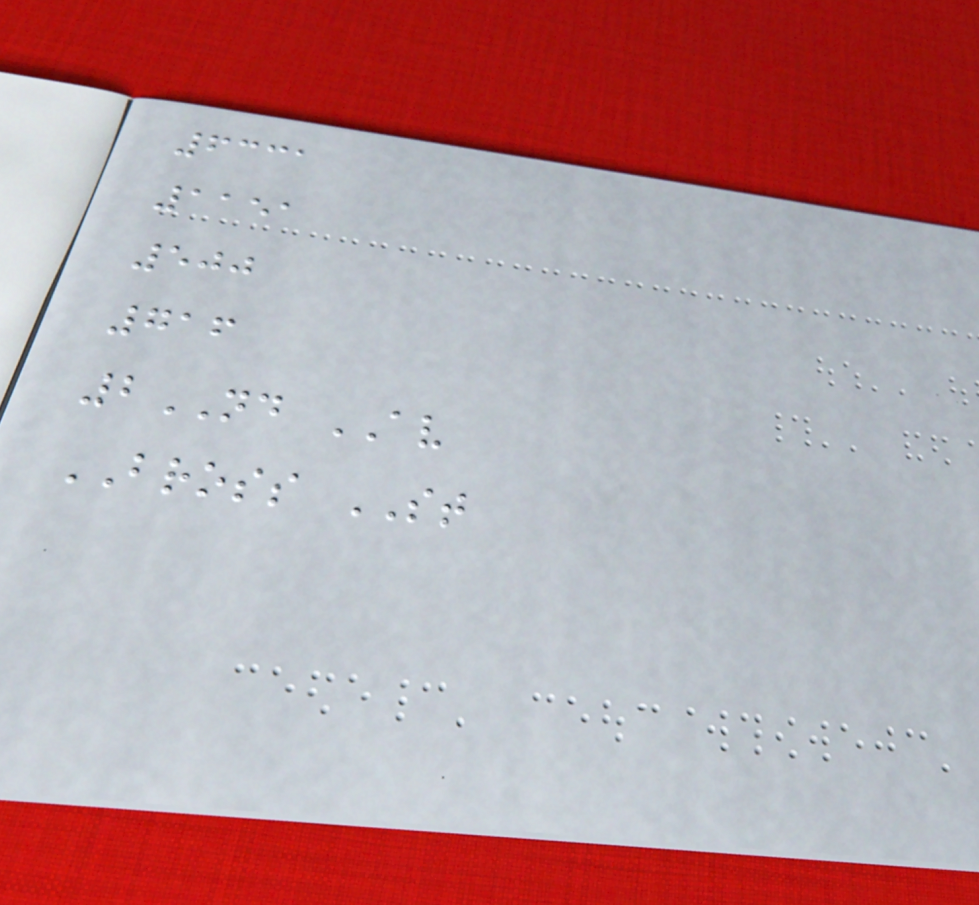6331
1151
500
716
2ND AV
BROSS ST
